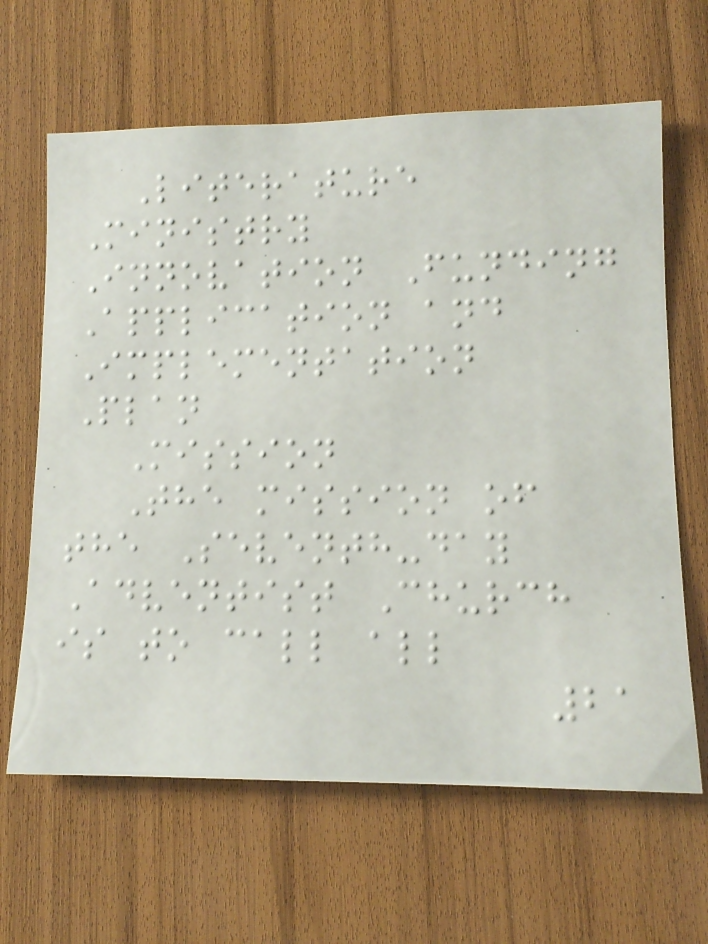Literature
Ministry
Innovation Funding
Application and
Implementation
Plan
Mission
The mission of
the Seventh-day
Adventist Church
is to call all
21
